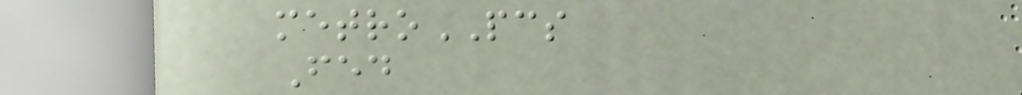metroPCS
Fed
